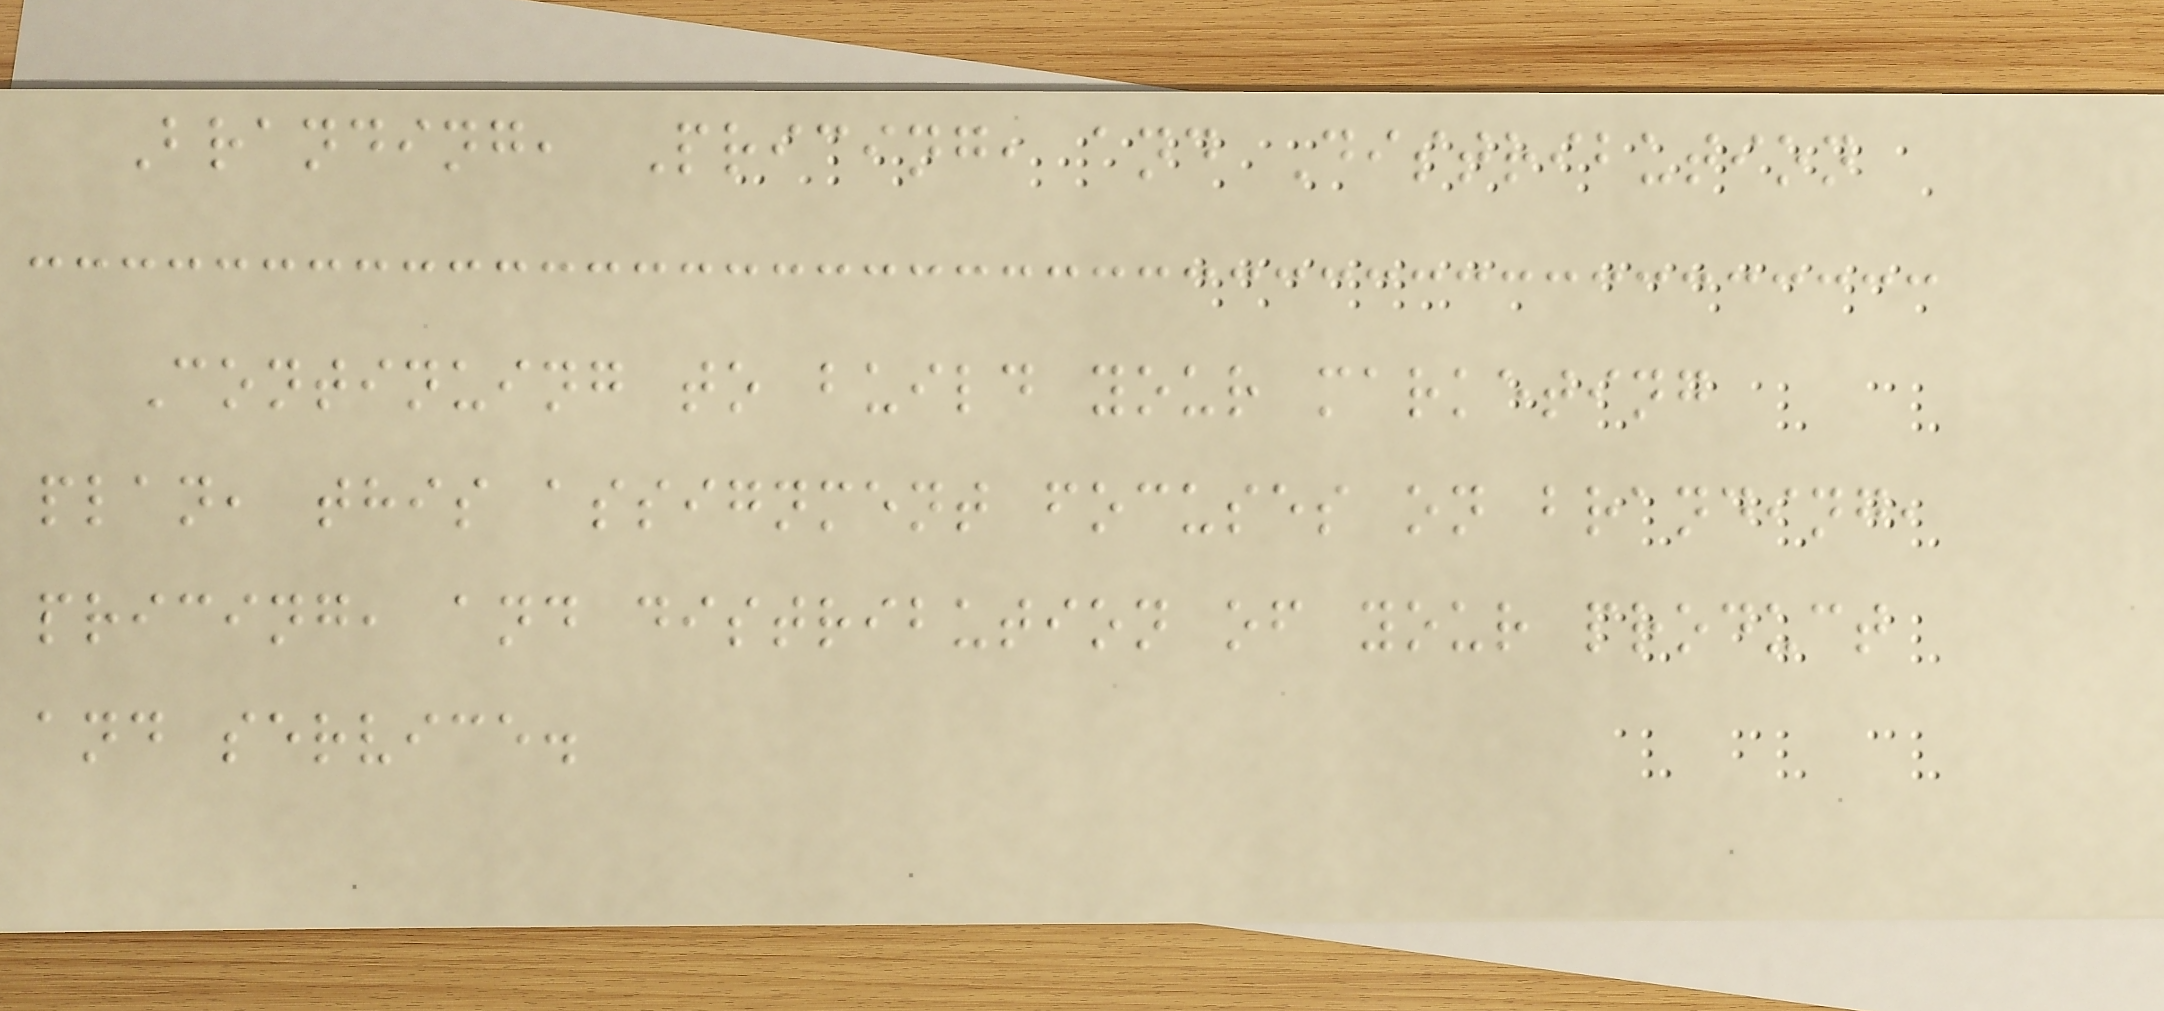Branding, Pricing, and Distribution
Continuing to build your marketing
plan, this assignment focuses on branding,
pricing, and distribution of your product
and service.
